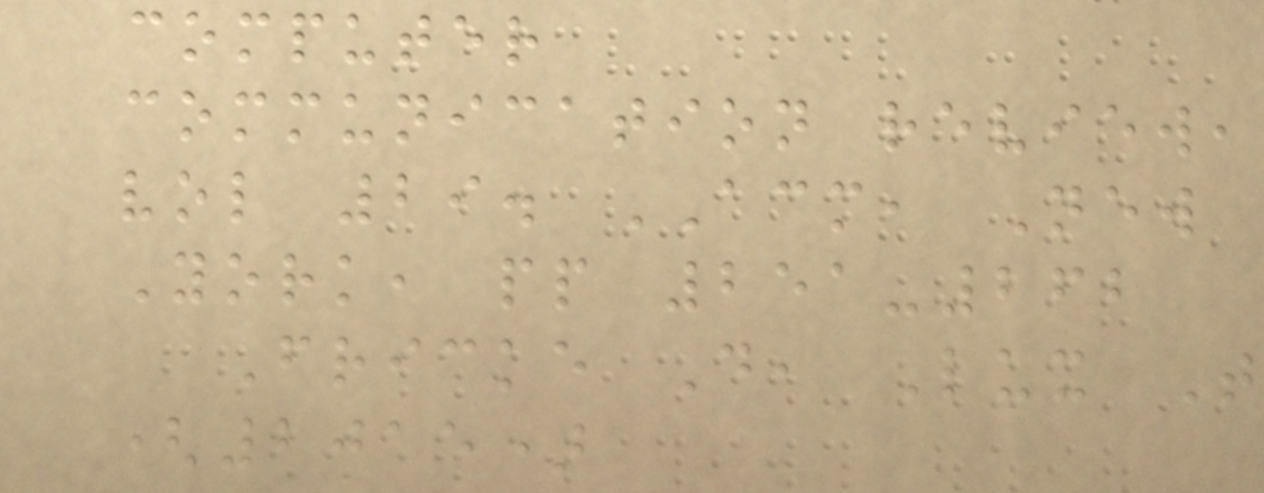computer
communication review,
vol 29. ACM, New
York, pp 251-262
Fricke D, Lux T
(2015)
